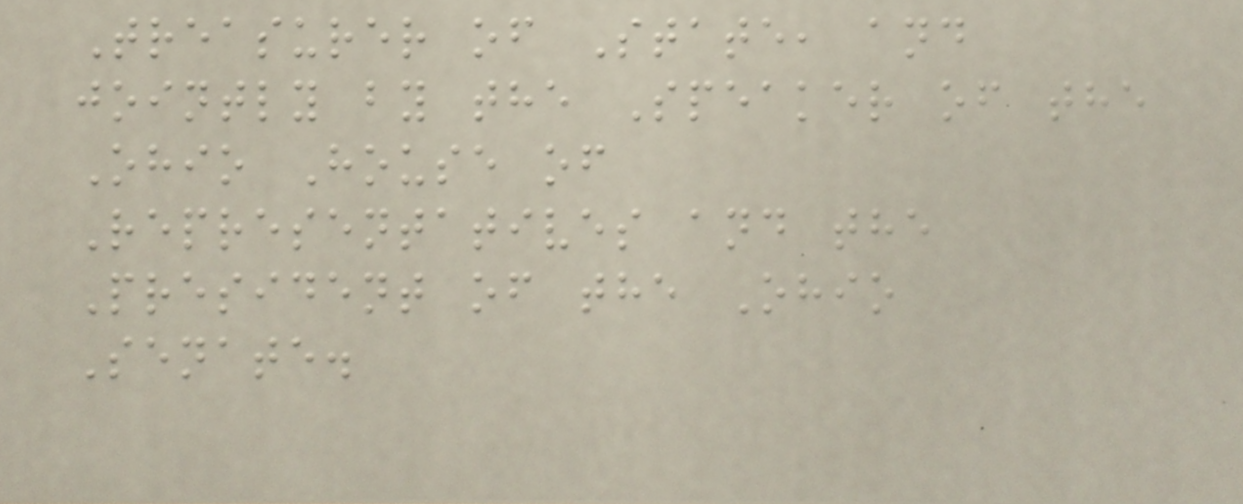Treasurer of State, and
jointly by the Speaker of the
Ohio House of
Representatives and the
President of the Ohio
Senate.
